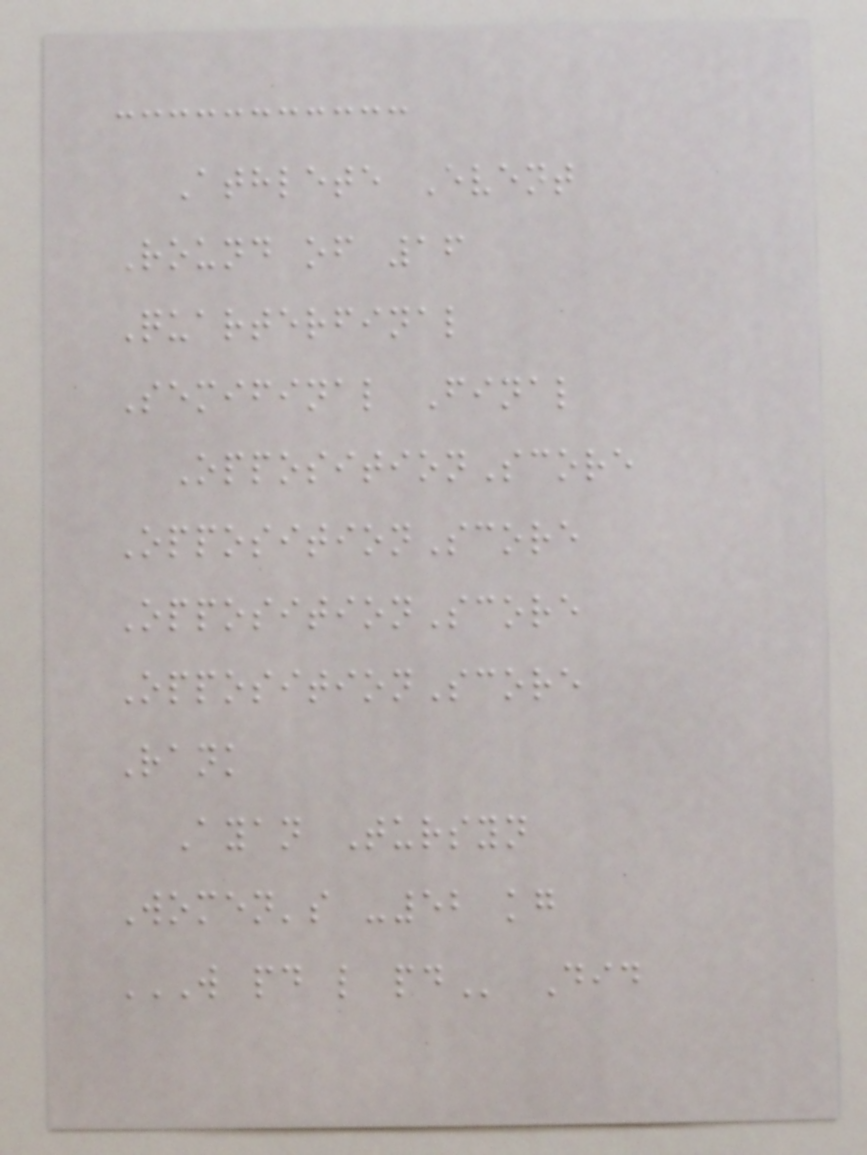Athlete Event
Round of 16
Quarterfinal
Semifinal Final
OppositionScore
OppositionScore
OppositionScore
OppositionScore
Rank
Ayan Tursyn
Women's -52 kg
W PD L PD Did
